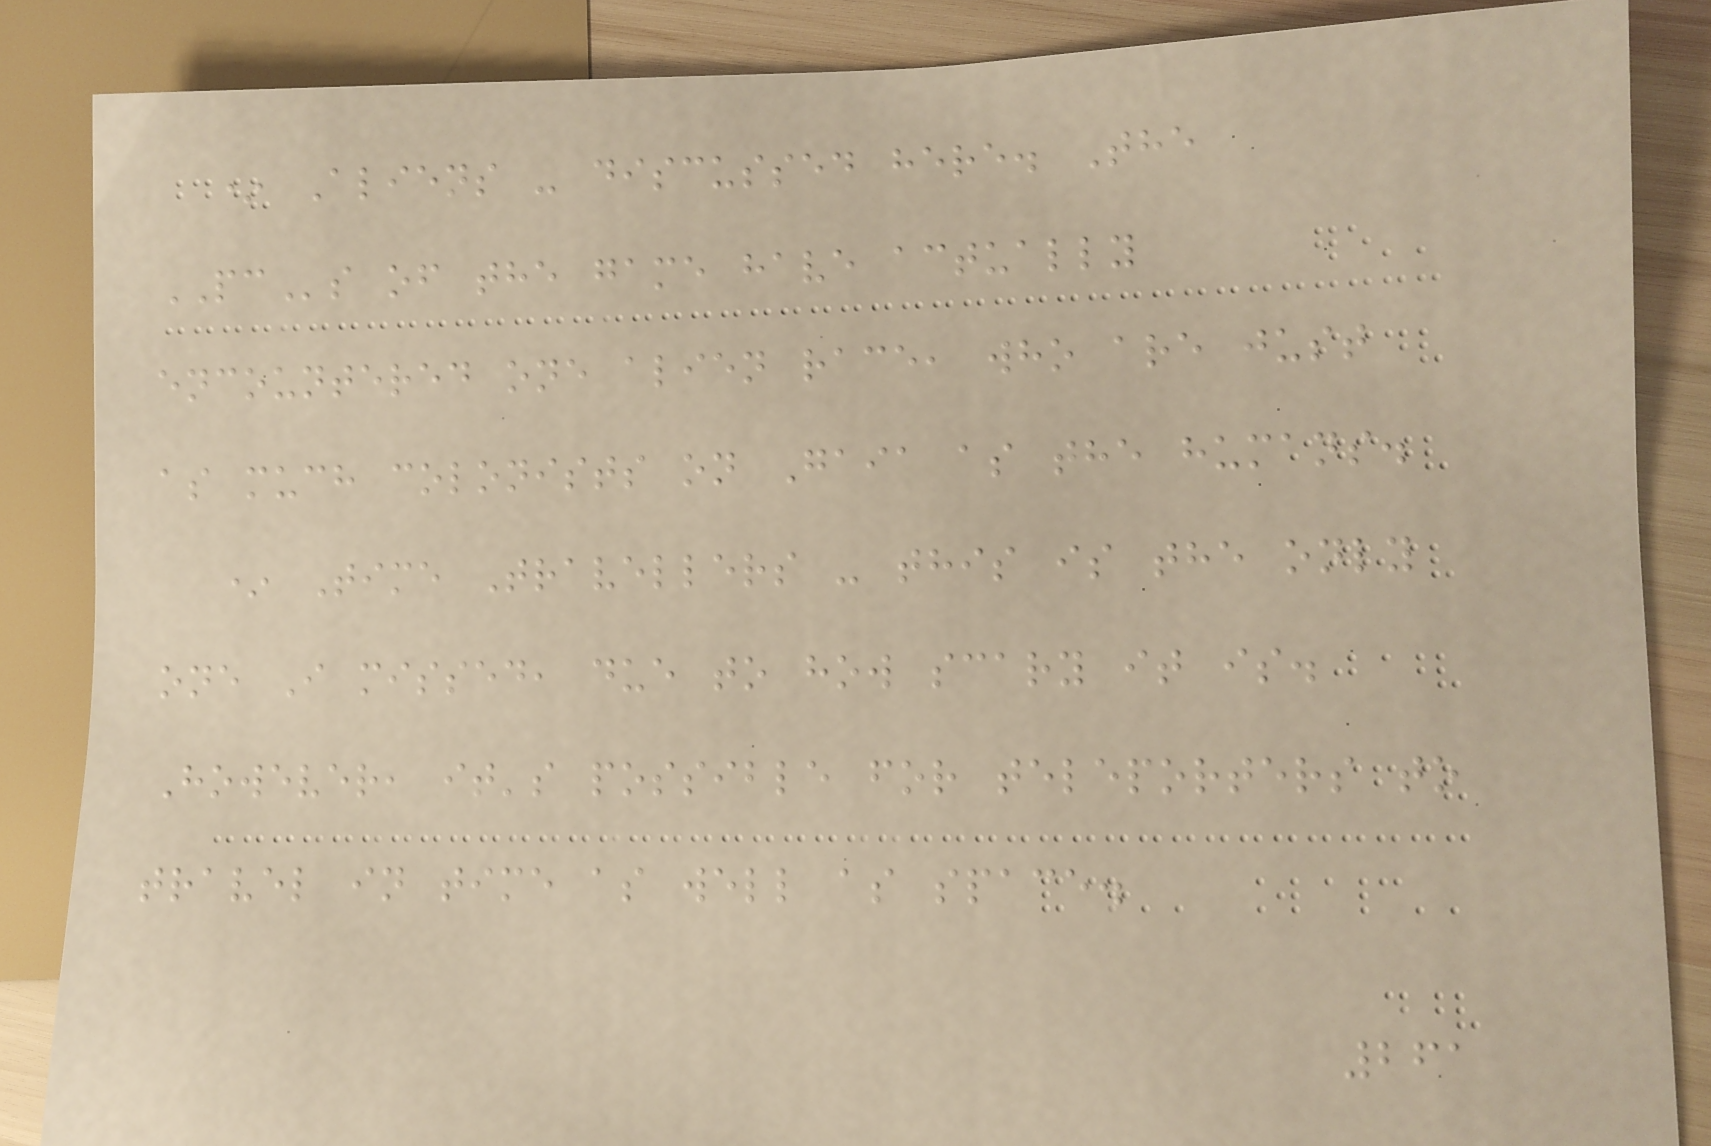* Aliens - discussed here. The
PCs of the game have actually
encountered one alien race, who are just
as much colonists on Gaia as the humans.
* Time Travellers - this is the only
one I missed, due to how scary it is.
However, it's possible for teleporters to
travel in time as well as space.
261
